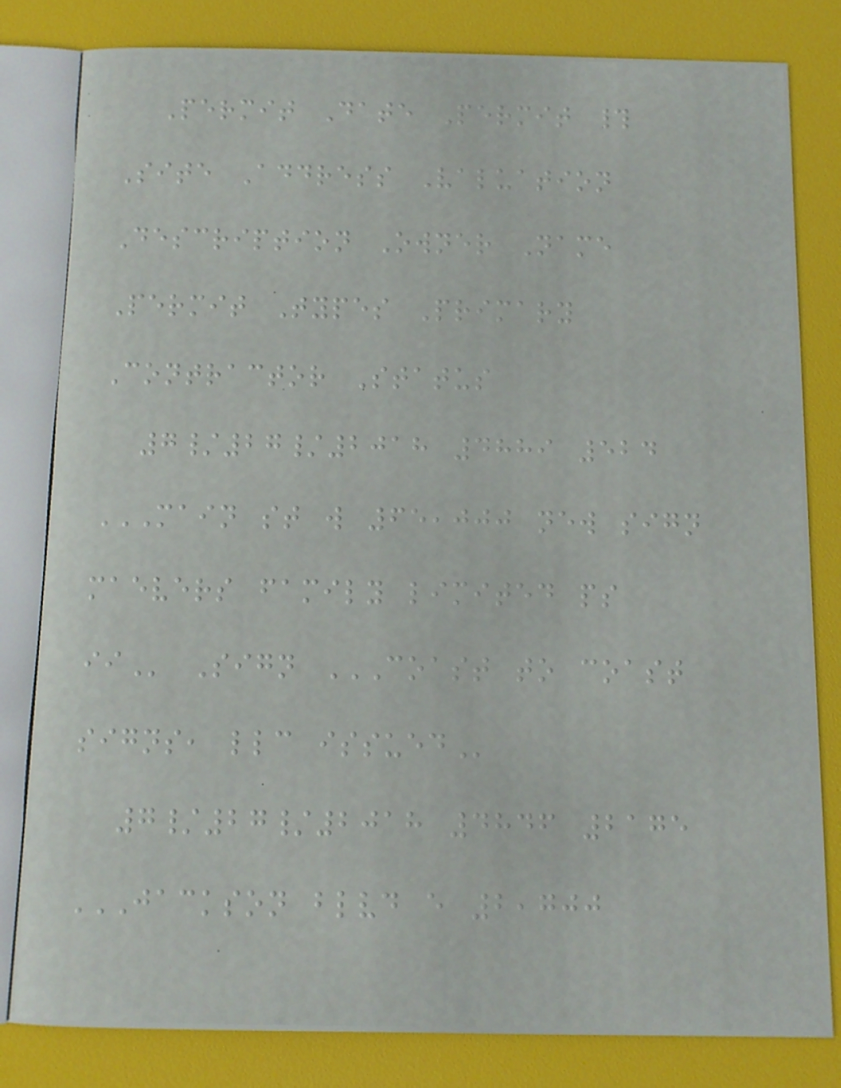Permit Date Permit #
Site Address Valuation
Description Owner Name
Permit Types Primary
Contractor Status
7/27/2018 4889 524
MAIN ST W 65,000 NEW SIGN
MAEVERS FAMILY LIMITED PS
II Sign COAST TO COAST
SIGNS, LLC ISSUED
7/27/2018 4846 2175
JACKSON BLVD E 2,700
